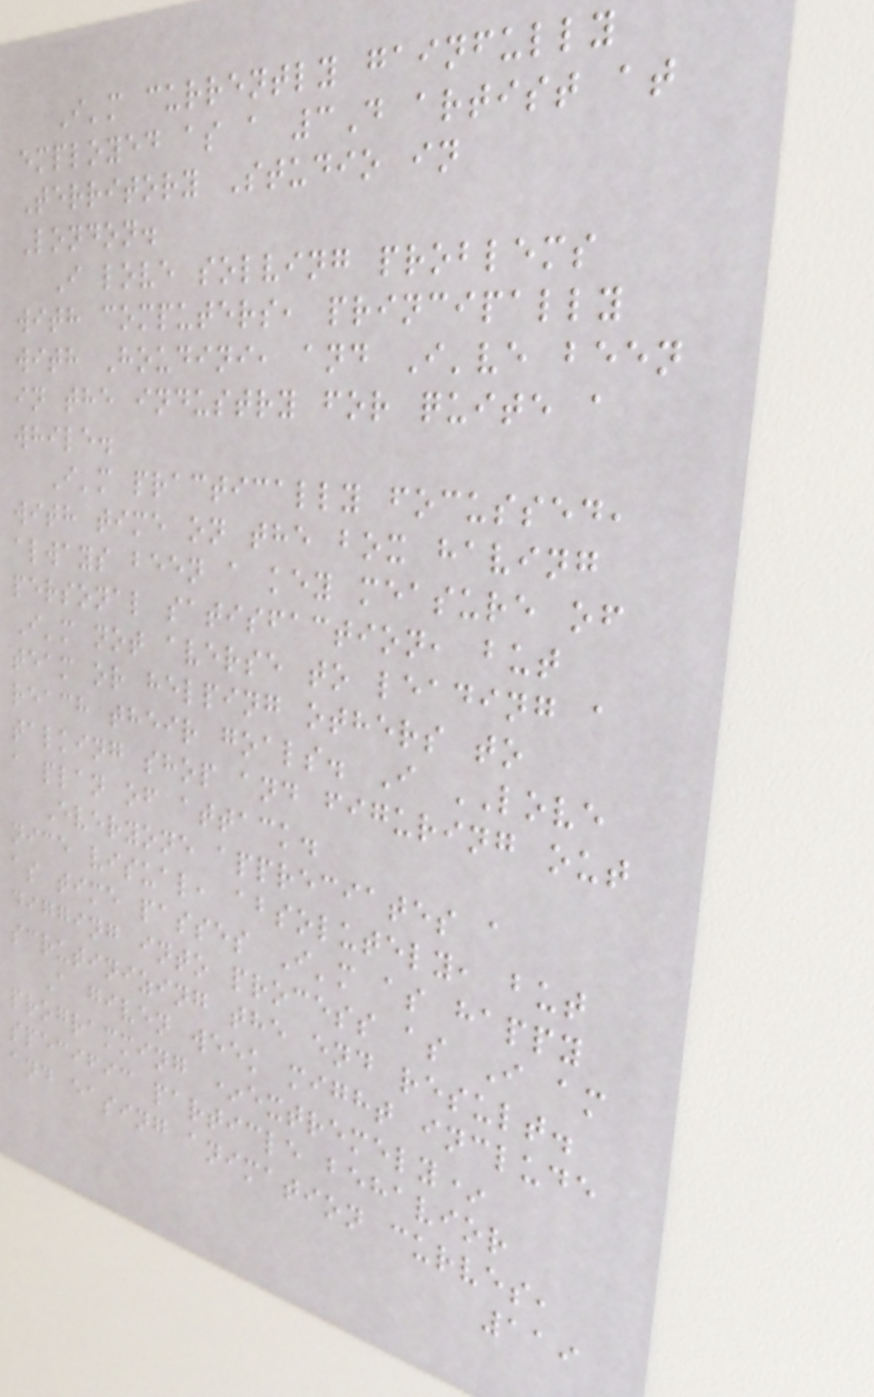I'm currently gainfully
employed as a 3D artist at
Territory Studio in
London.
I love solving problems
with computers, principally
with Houdini, and I've been
in the industry for quite a
while.
I'm practically focussed,
with time on the box having
always been a key measure of
personal satisfaction, but
I'm not averse to leading a
team or helping others to
reach their goals. I LOVE
talking shop and figuring out
a plan of attack.
Everyone appreciates a
nice visual, absolutely, but
as time passes I'm as happy
digging into process as I am
scrutinizing the end result.
A given week might include
programming *extremely*
specific particle behavior
and easing animation curves,
119
